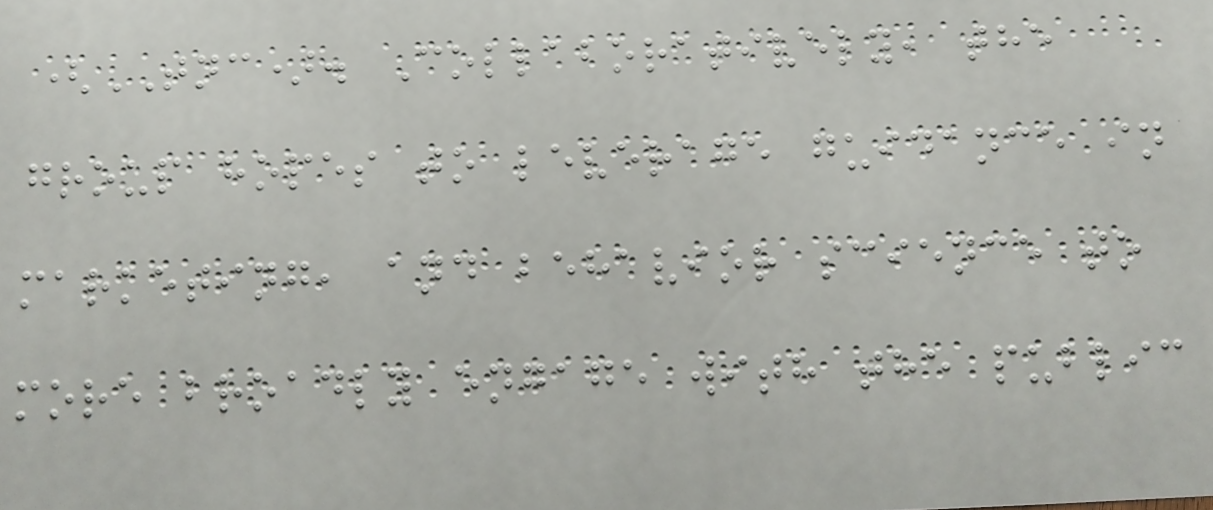(TNC). Collaboratively, the
group hopes to leverage guidance in
marketing, and behavior science to
more broadly engage with the public
